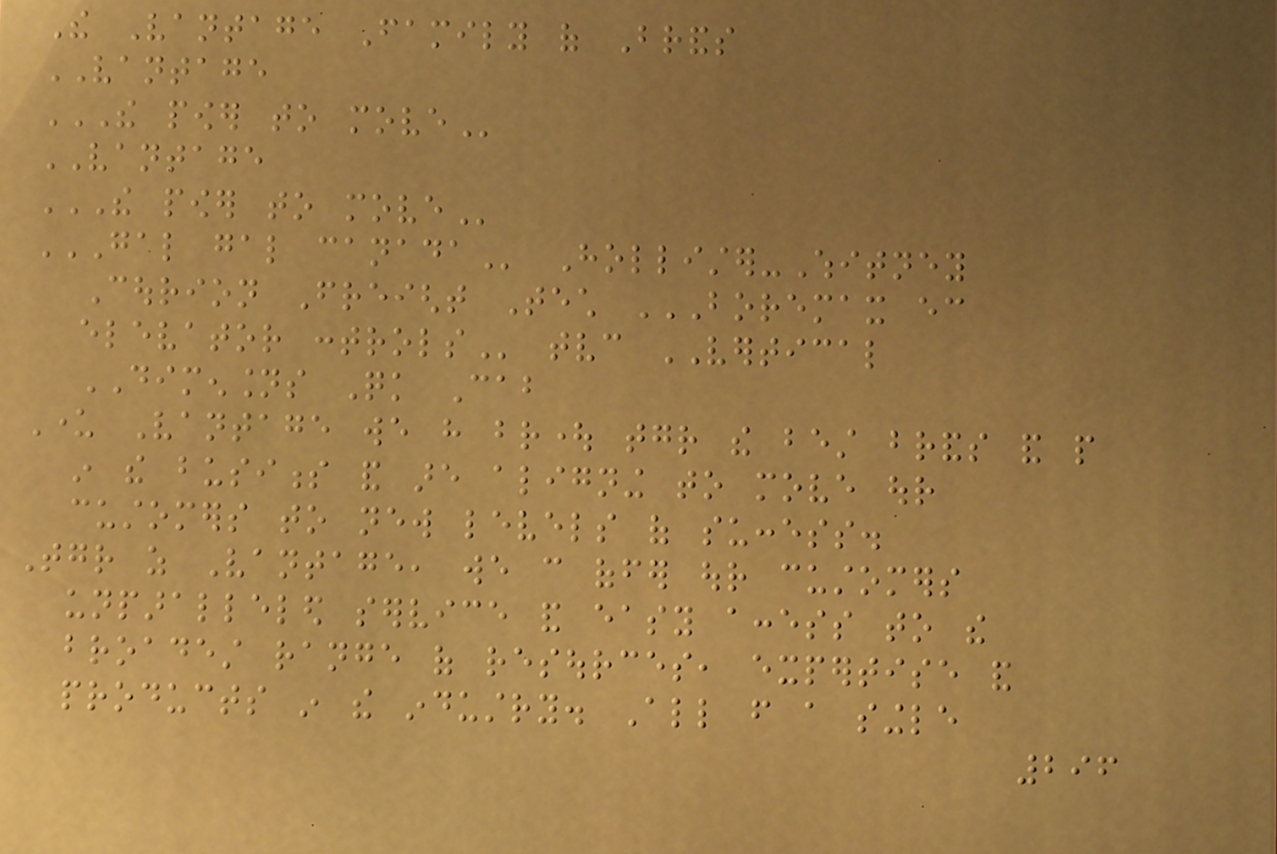The Vantage Family of Brands
VANTAGE
THE POWER TO MOVE
VANTAGE
THE POWER TO MOVE
GAL GAL CANADA Hollister-Whitney
Courion Freight Tech BOREMAX EC
ELEVATOR CONTROLS tvc VERTICAL
DIMENSIONS Quick Cab
Under Vantage we have brought together the best brands and people
in the business and are aligning to move our
customers to new levels of success.
Together as Vantage, we can offer our customers
unparalleled service and easy access to the
broadest range of resources, expertise and
products in the industry. All from a single
296
